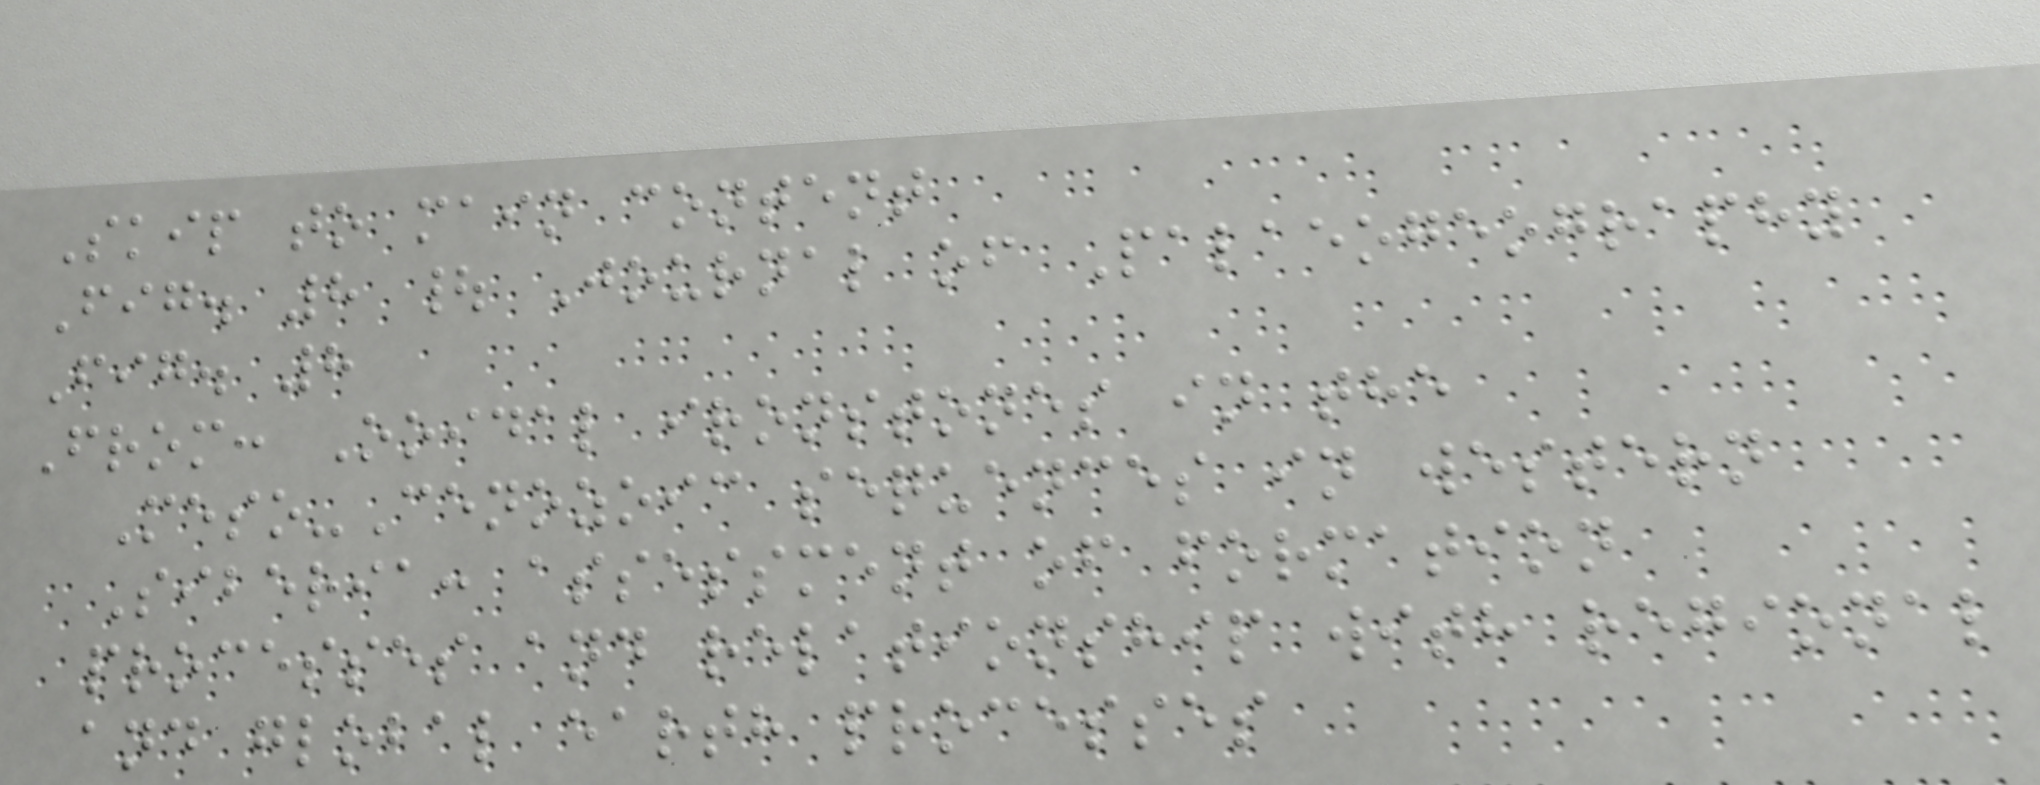Skip to main content
Fig. 8 | Journal of Palaeogeography
Fig. 8
From: Ooidal ironstones in the
Meso-Cenozoic sequences in western
Siberia: assessment of formation
processes and relationship with regional
and global earth processes
